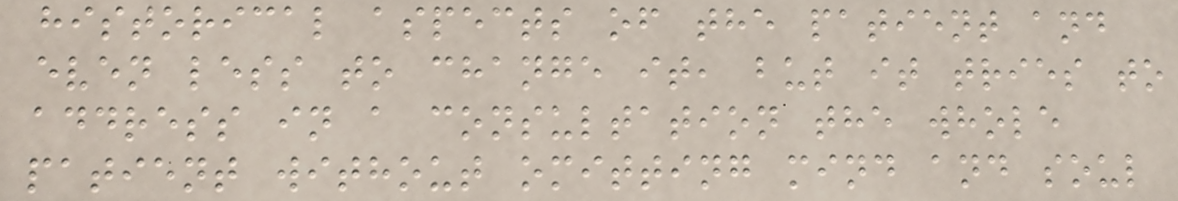historical aspects of the patient and
even less to change it, but it tries to
address in a consultation the whole
patient without omitting mind and soul
